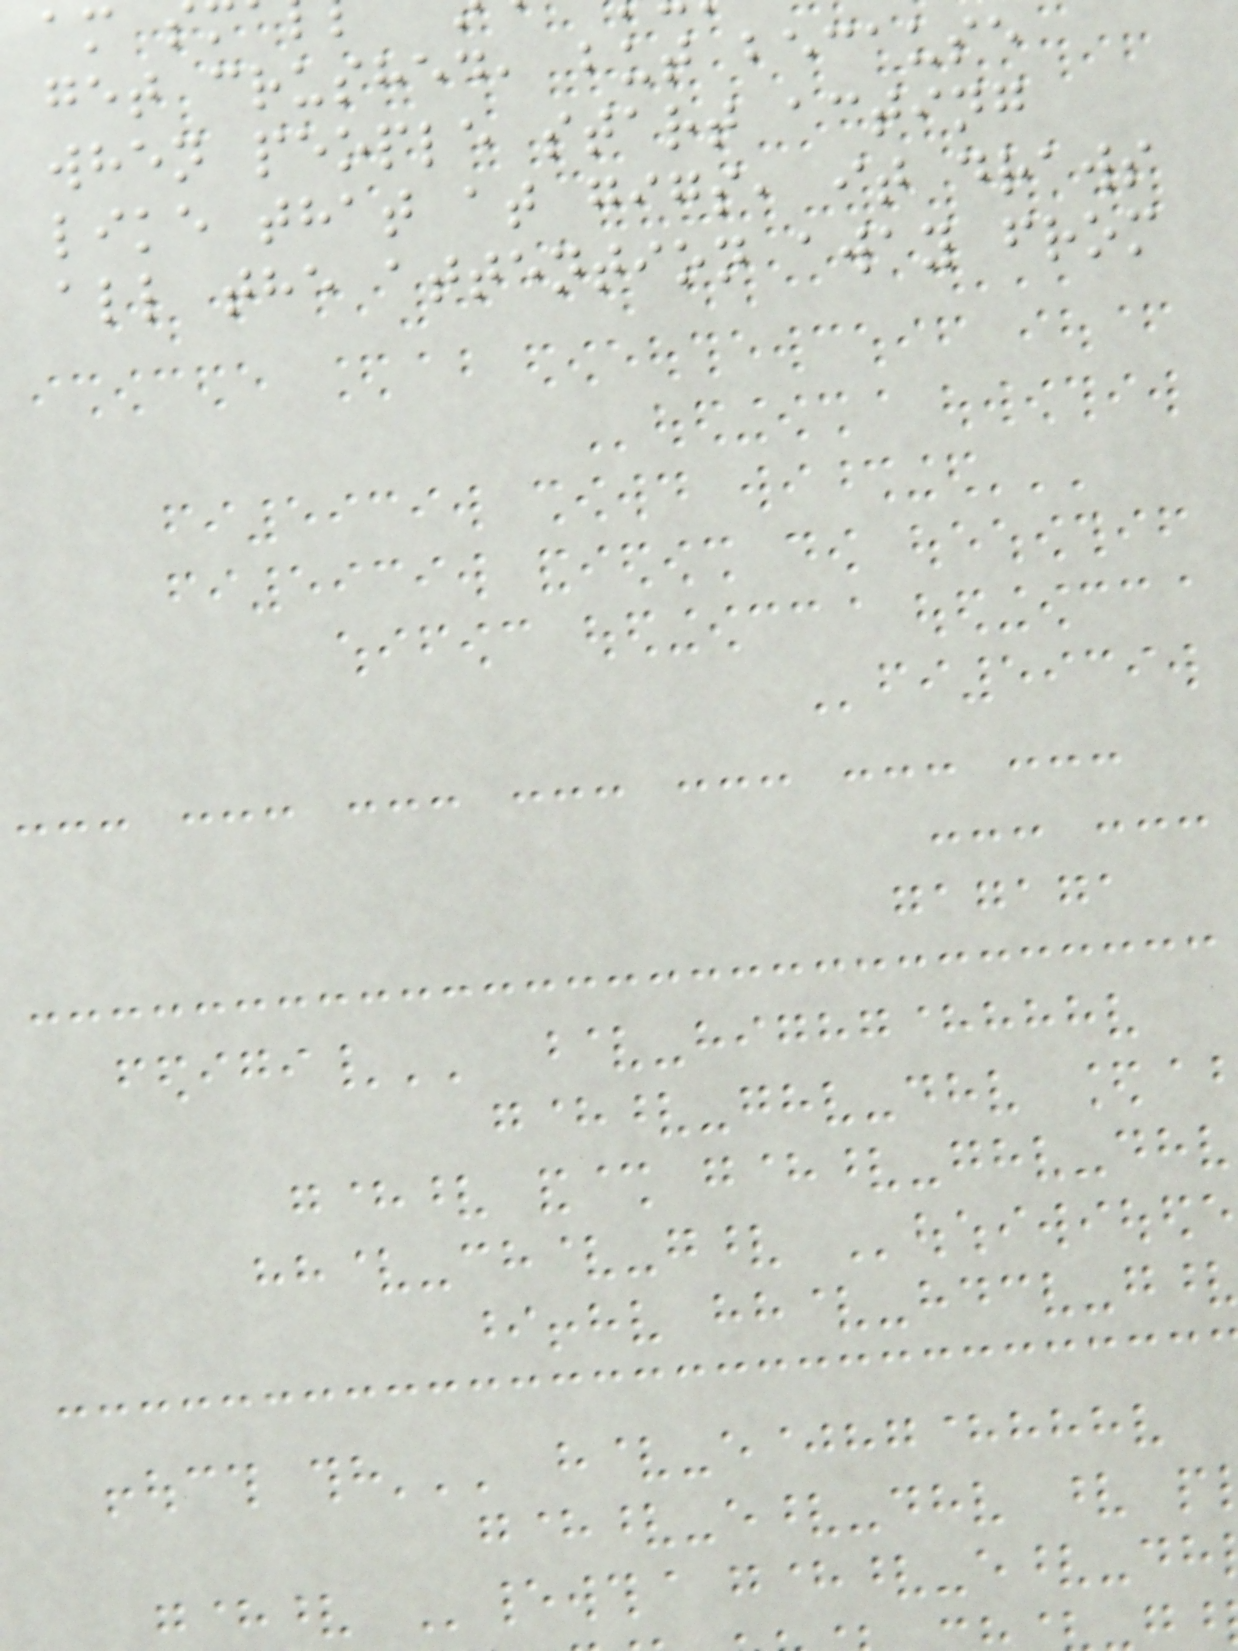get crushed, but because
when people start acting
like that at gigs, it draws
all the attention away from
